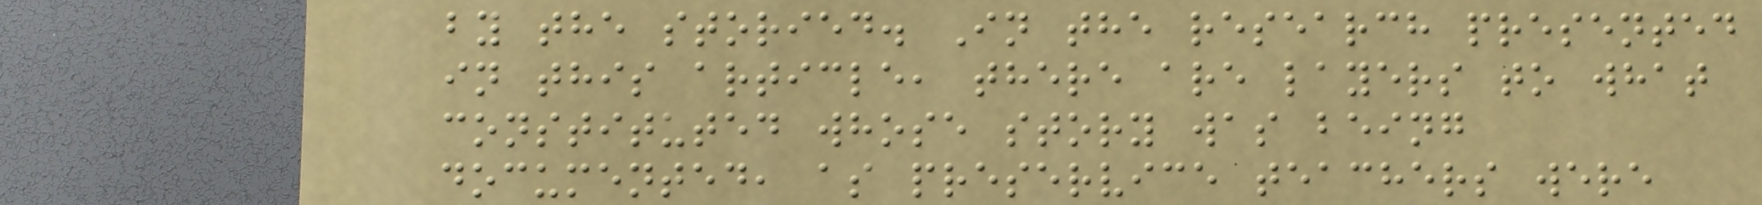by the storied. In the research presented
in this article, there are layers to what
constituted whose story was being
documented, as preservice teachers were
